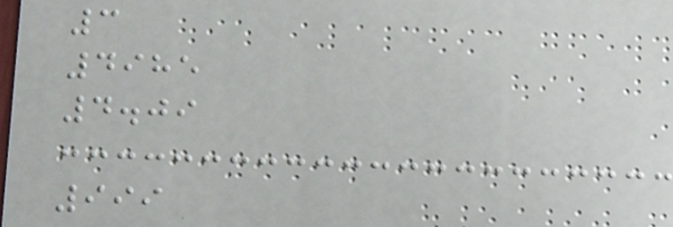3
4985
4.09
999
